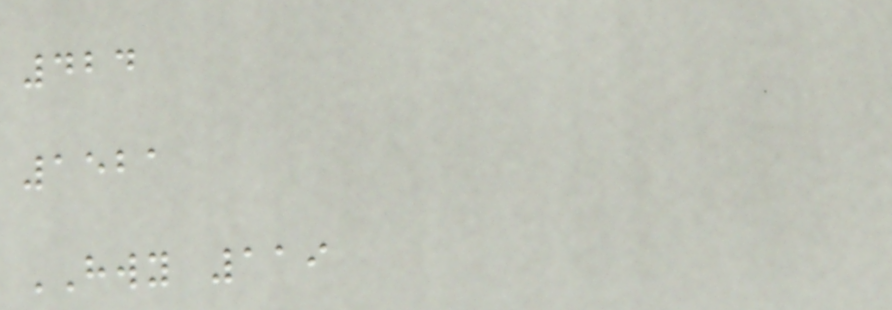424
1521
HWY 119
